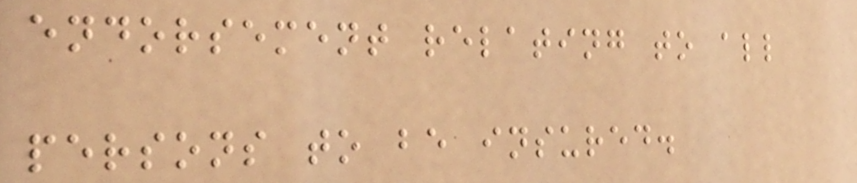endorsement relating to all
persons to be insured.
